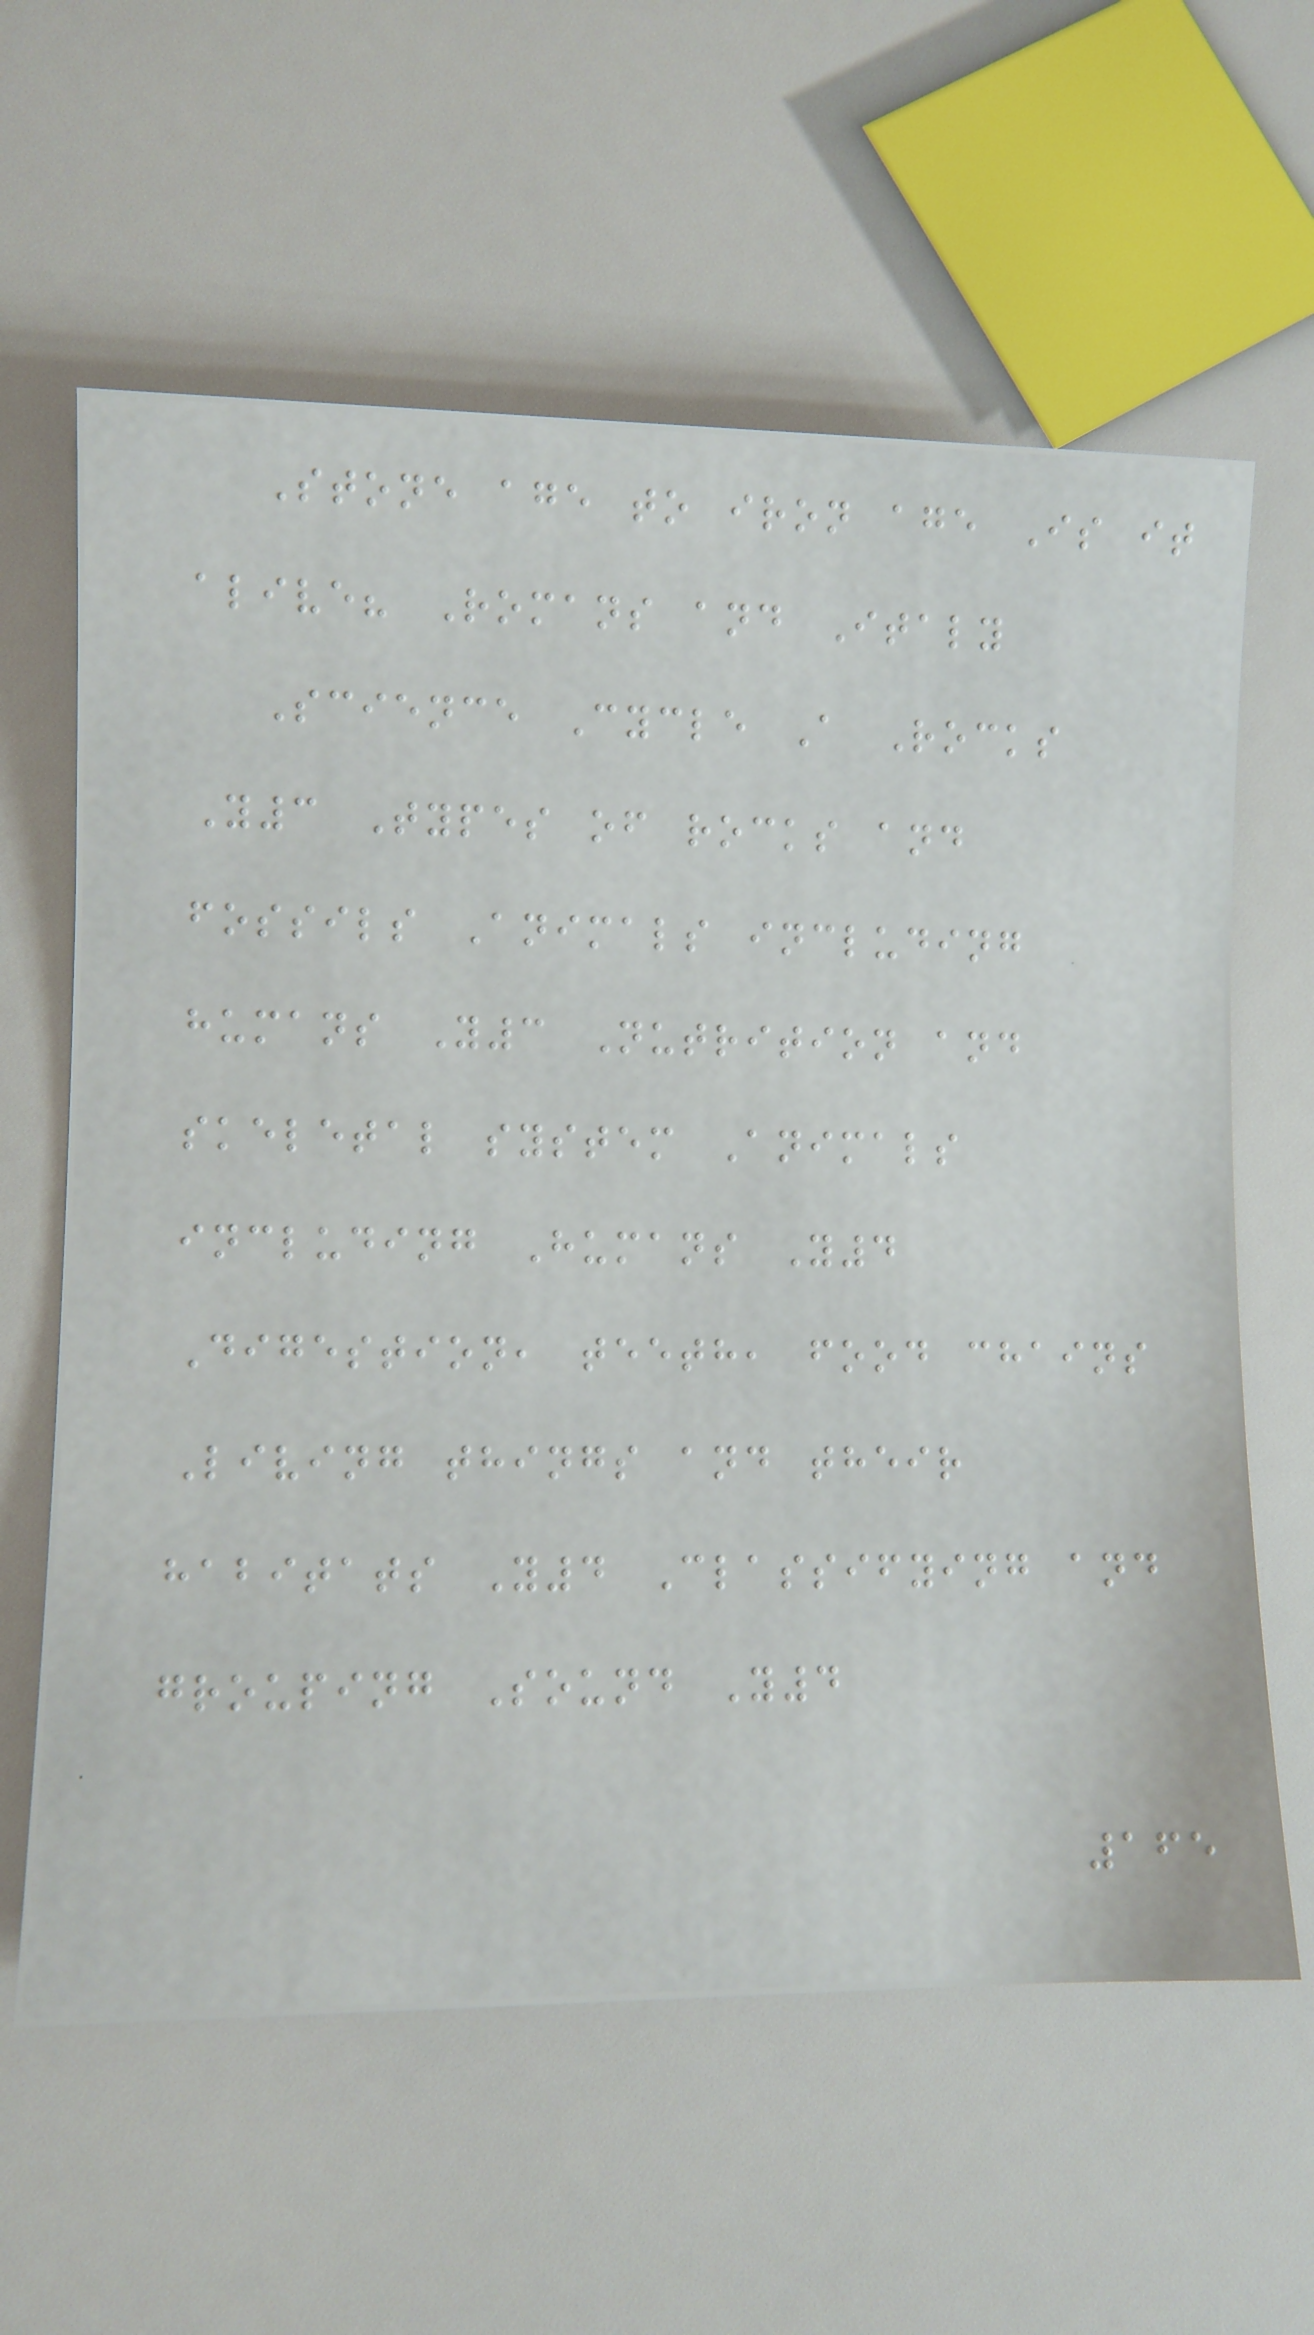Stone age to iron age Is it
alive? Romans and Italy
Science Cycle A Rocks
Y3 Types of rocks and
fossils Animals including
humans Y3 Nutrition and
skeletal system Animals
including Humans Y4
Digestion, teeth, food chains
Living things and their
habitats Y4 Classifying and
grouping Sound Y4
165
